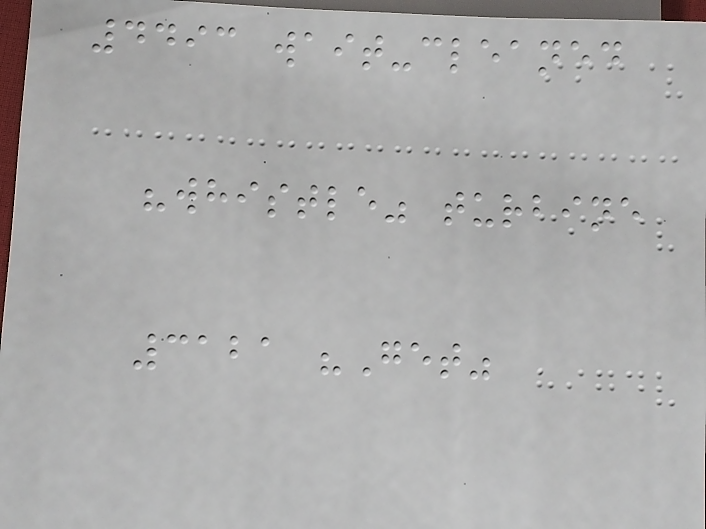4493 wait-cleaned
"whistle" turbine
3121 "Get"
